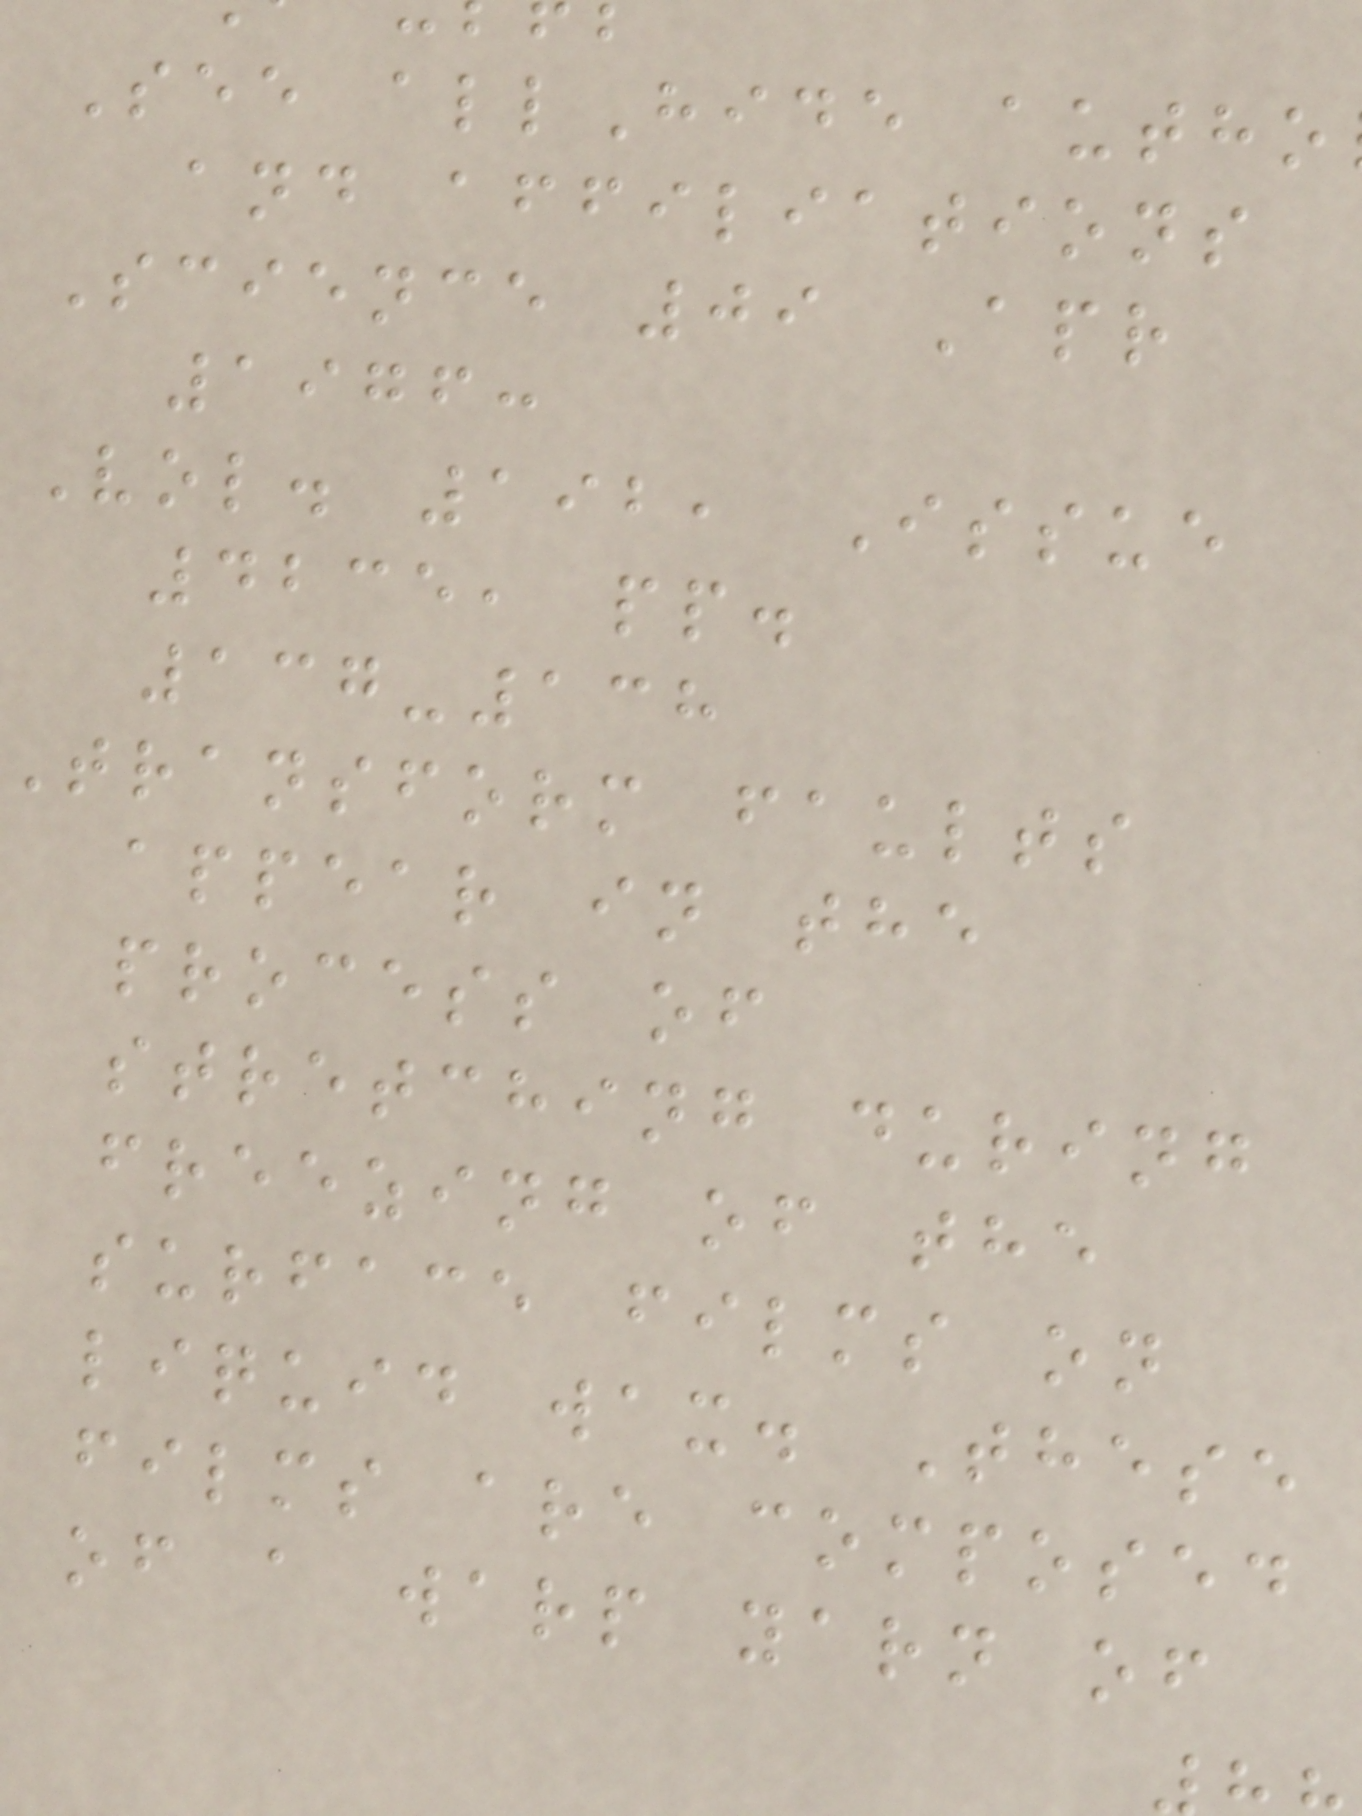See allHide autho
and affiliations
Science 09 Apr
1976:
Vol. 192, Issue
4235, pp.
137-138
Transform faults
appear in the
process of
stretching during
freezing of the
surface films on
liquid wax. These
films are composed
of a warp yarn of
